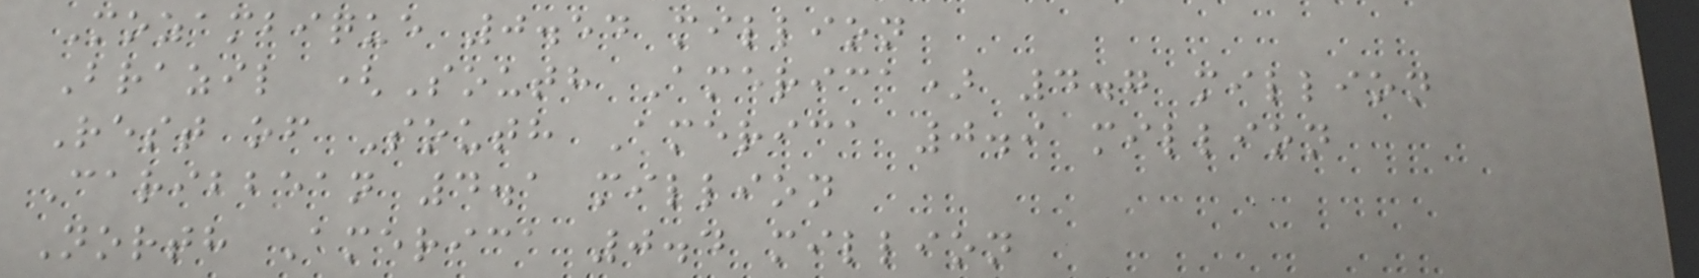Mozambique 0.54 million
Brazil (South America) 4.7 million
Rest of South America 0.9 million
Caribbean 4.1 million
North America 0.4 million
